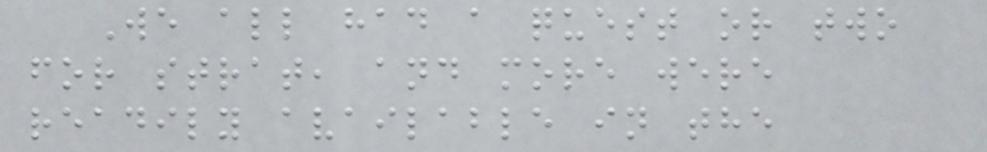We all had a quest or two
for strat, and more were
readily available in the
